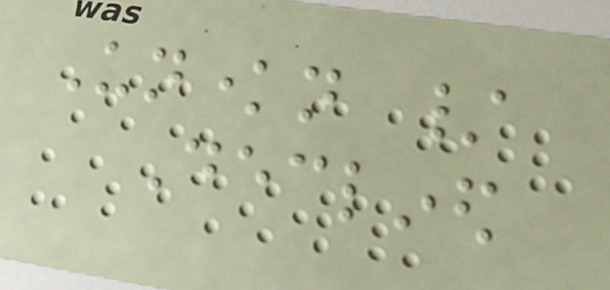Unknown /
Declined
